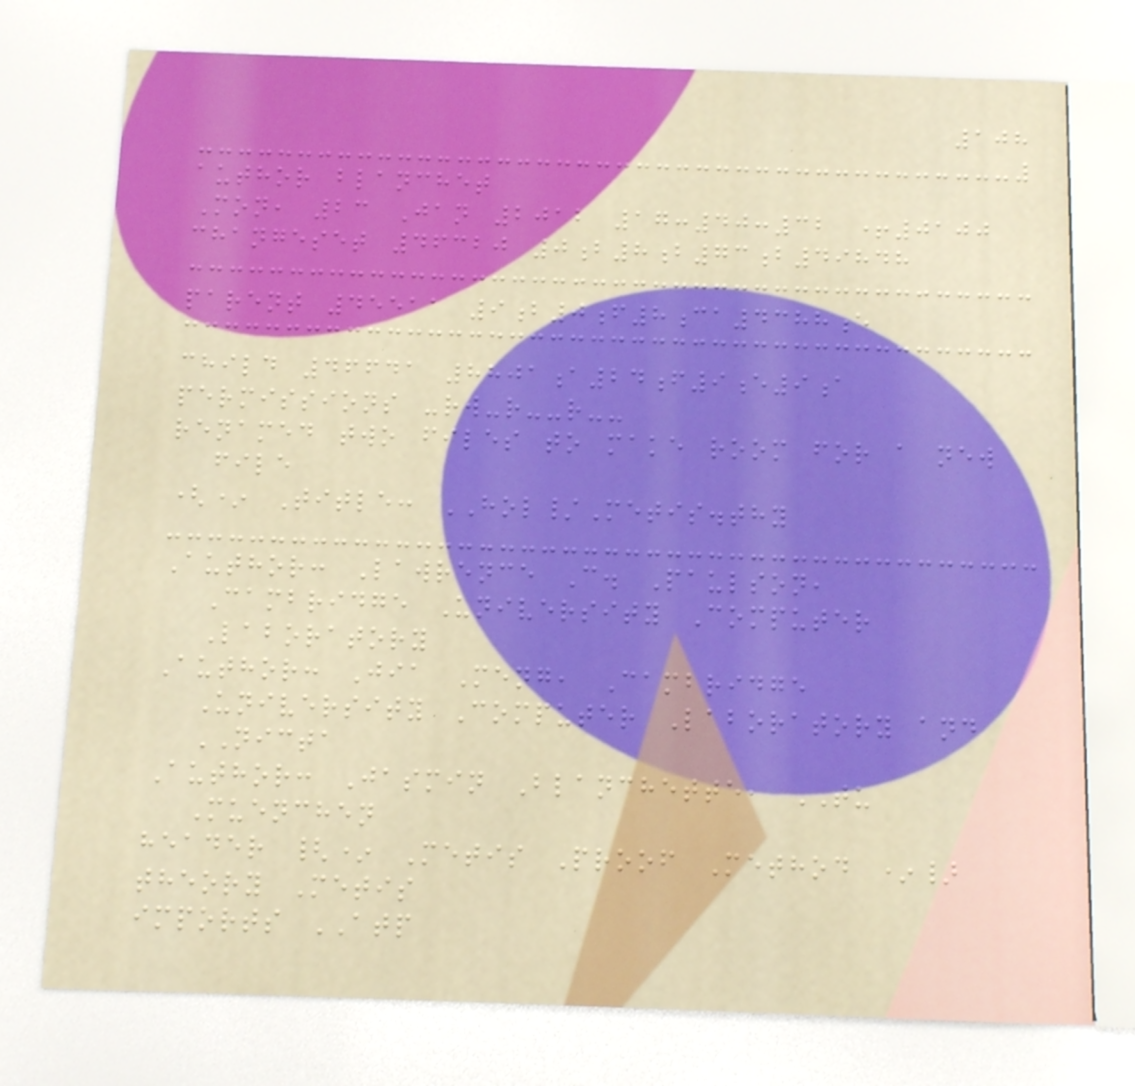108
author blanchet
Mon, 23 Jan 2012 17:40:32 +0100
changeset 46320 0b8b73b49848
parent 45511 9b0f8ca4388e
child 46641 8801a24f9e9a
permissions -rw-r--r--
renamed two files to make room for a new
file
(* Title: HOL/Metis.thy
Author: Lawrence C. Paulson,
Cambridge University Computer
Laboratory
Author: Jia Meng, Cambridge
University Computer Laboratory and
NICTA
Author: Jasmin Blanchette, TU
Muenchen
header {* Metis Proof Method *}
theory Metis
imports ATP
